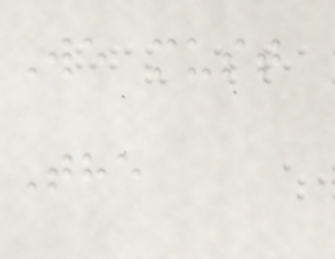We must
The
